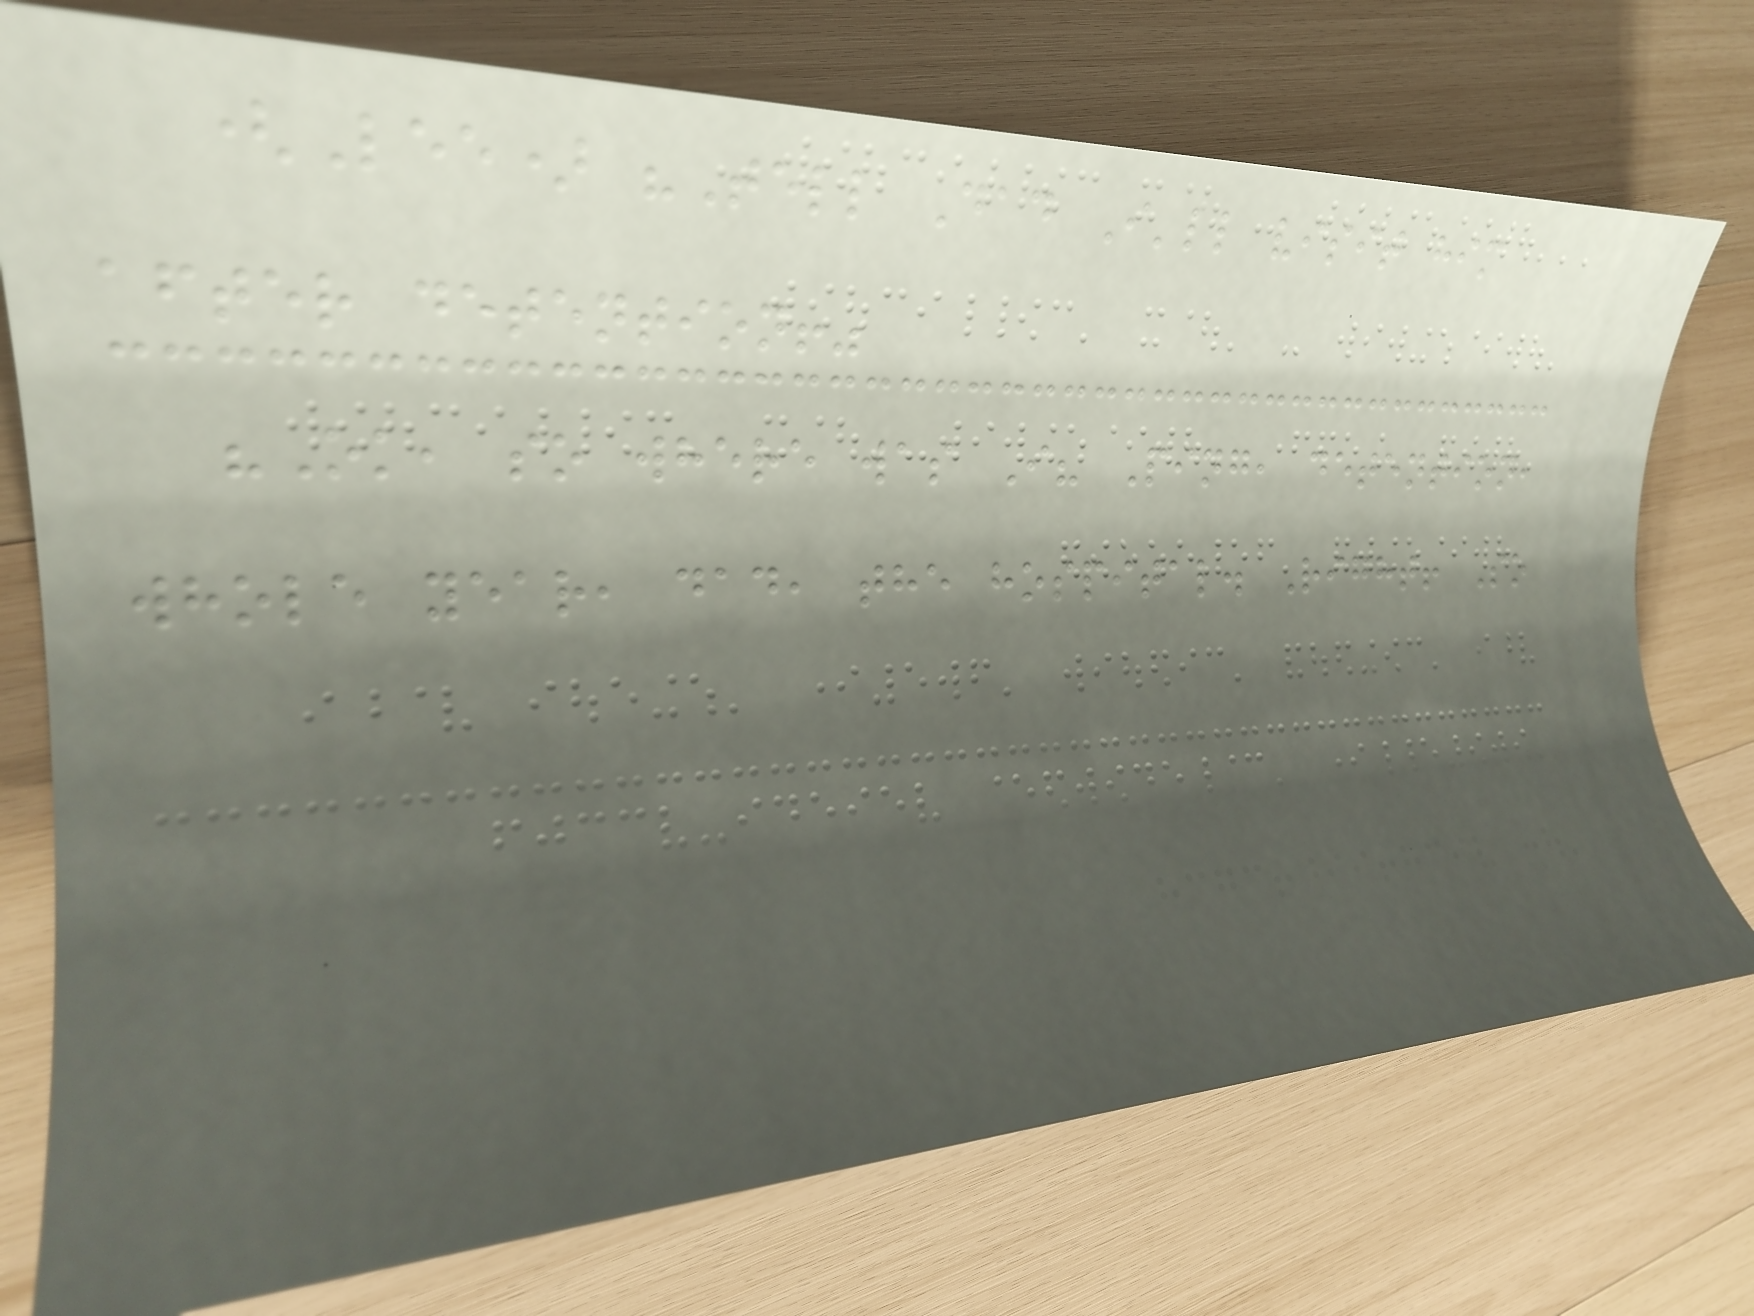(Lee) "Tell Dad I'll visit him
after detention!"
"Ok, so where was I? Ping, detention,
whole year, dad, the hospital. Right! So
